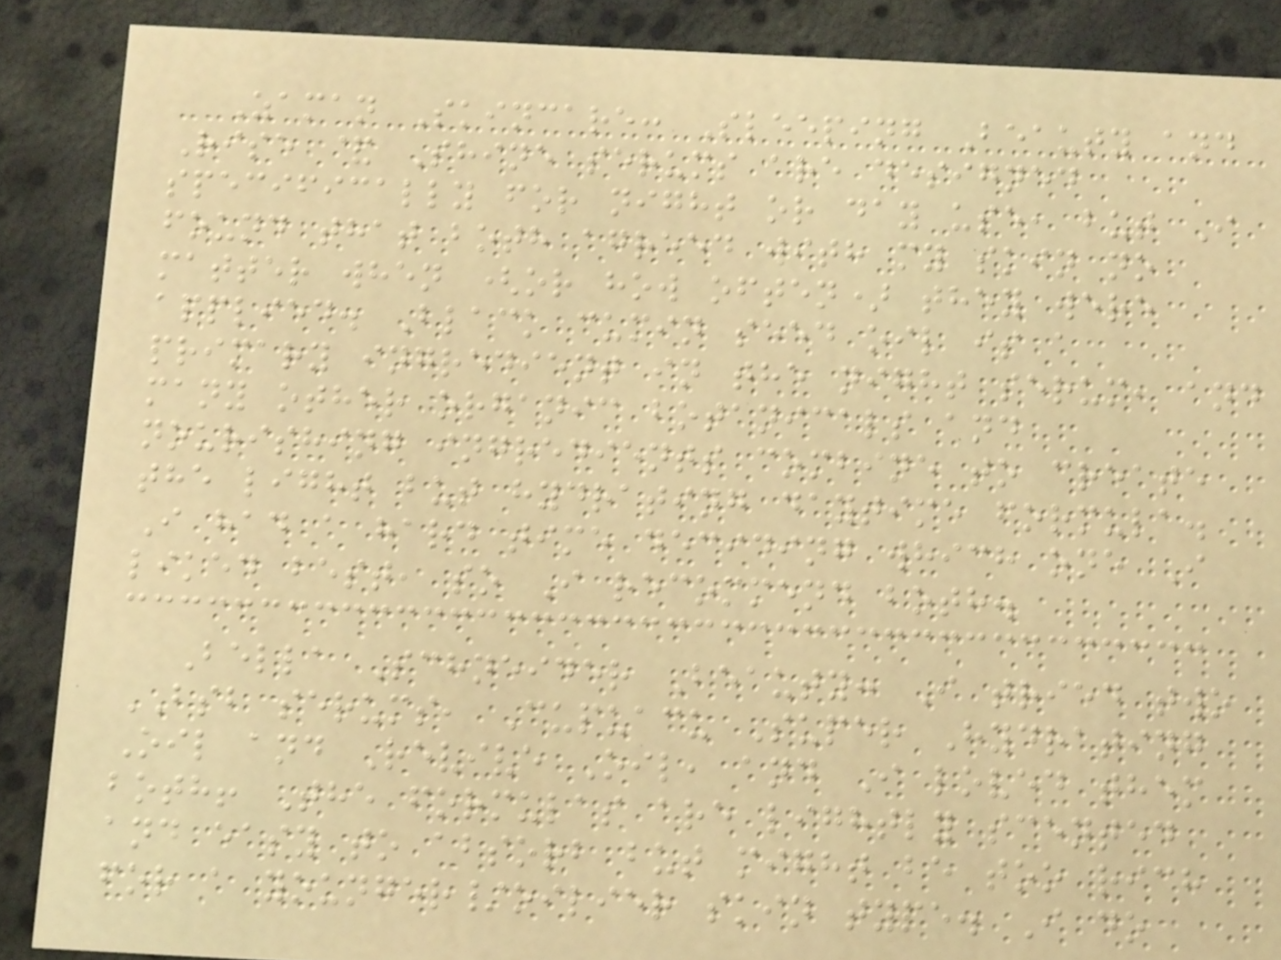Zaman Skincare: Sleeping Beauty and
Rise & Shine serums are designed
specifically for night or day use, but I
found that both agreed with my skin no
matter when (or how often) they were
applied. Black cumin seed oil is a
primary ingredient in the night serum, and
many other organic botanicals and
nourishing ingredients combine to create
the light but hydrating daytime formula.
I had a hard time deciding which one I
liked best, so I recommend both.
Bella Schneider Beauty: I tried two
BSB serums, Cupuacu Super Hydrating
Oil and Revive Oil, and I loved them
both! The formulas are lightly scented
and easy to absorb but might be too rich
for a younger/oilier skin type. I do
